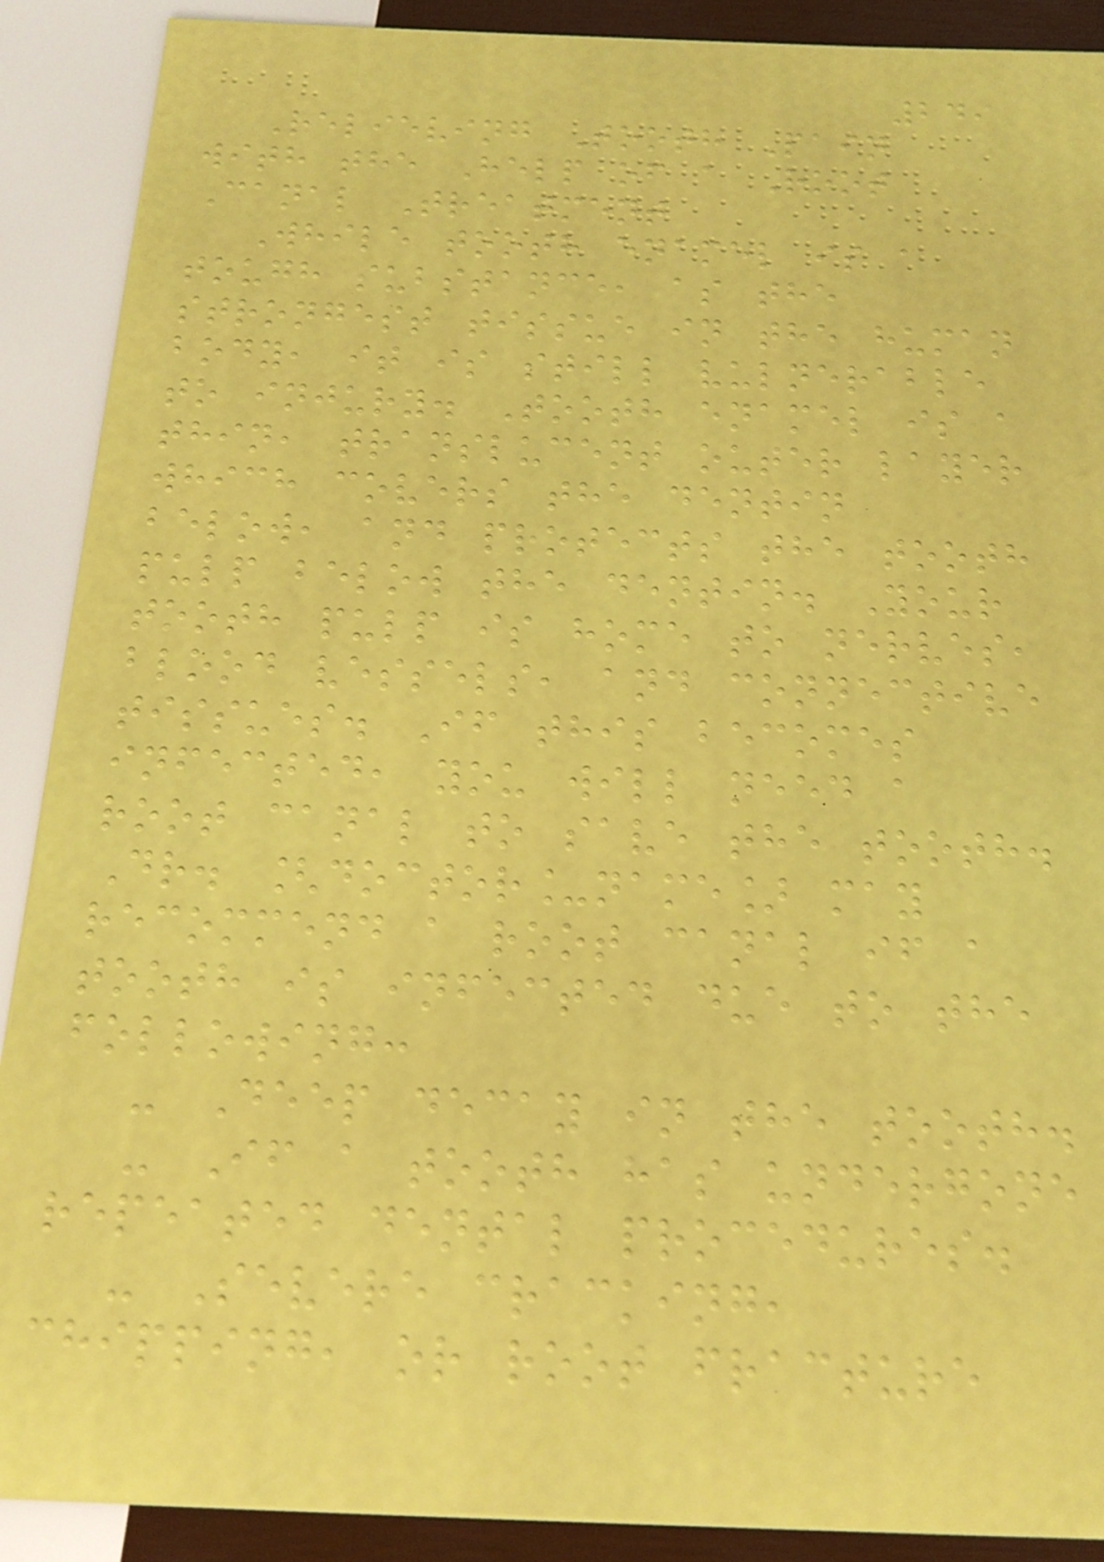249
Relieving Tooth Pain
with the Help of a Root
Canal Treatment
While tooth enamel is a
tough substance, as the
strongest tissue in the human
body, it is still vulnerable
to injury. Tooth enamel is a
thin, translucent outer layer
which covers the dentin
below, and protects the tooth
pulp below the dentin. Your
tooth pulp is home to nerves,
blood vessels, and connective
tissues. If this becomes
infected, you will need a
root canal to save the tooth.
Dr. [doctor_name] may
recommend a root canal if a
tooth is infected due to the
following:
- Deep decay in the tooth.
- If a tooth has undergone
repeated dental procedures.
- Severe cracking,
chipping, or root fracture
